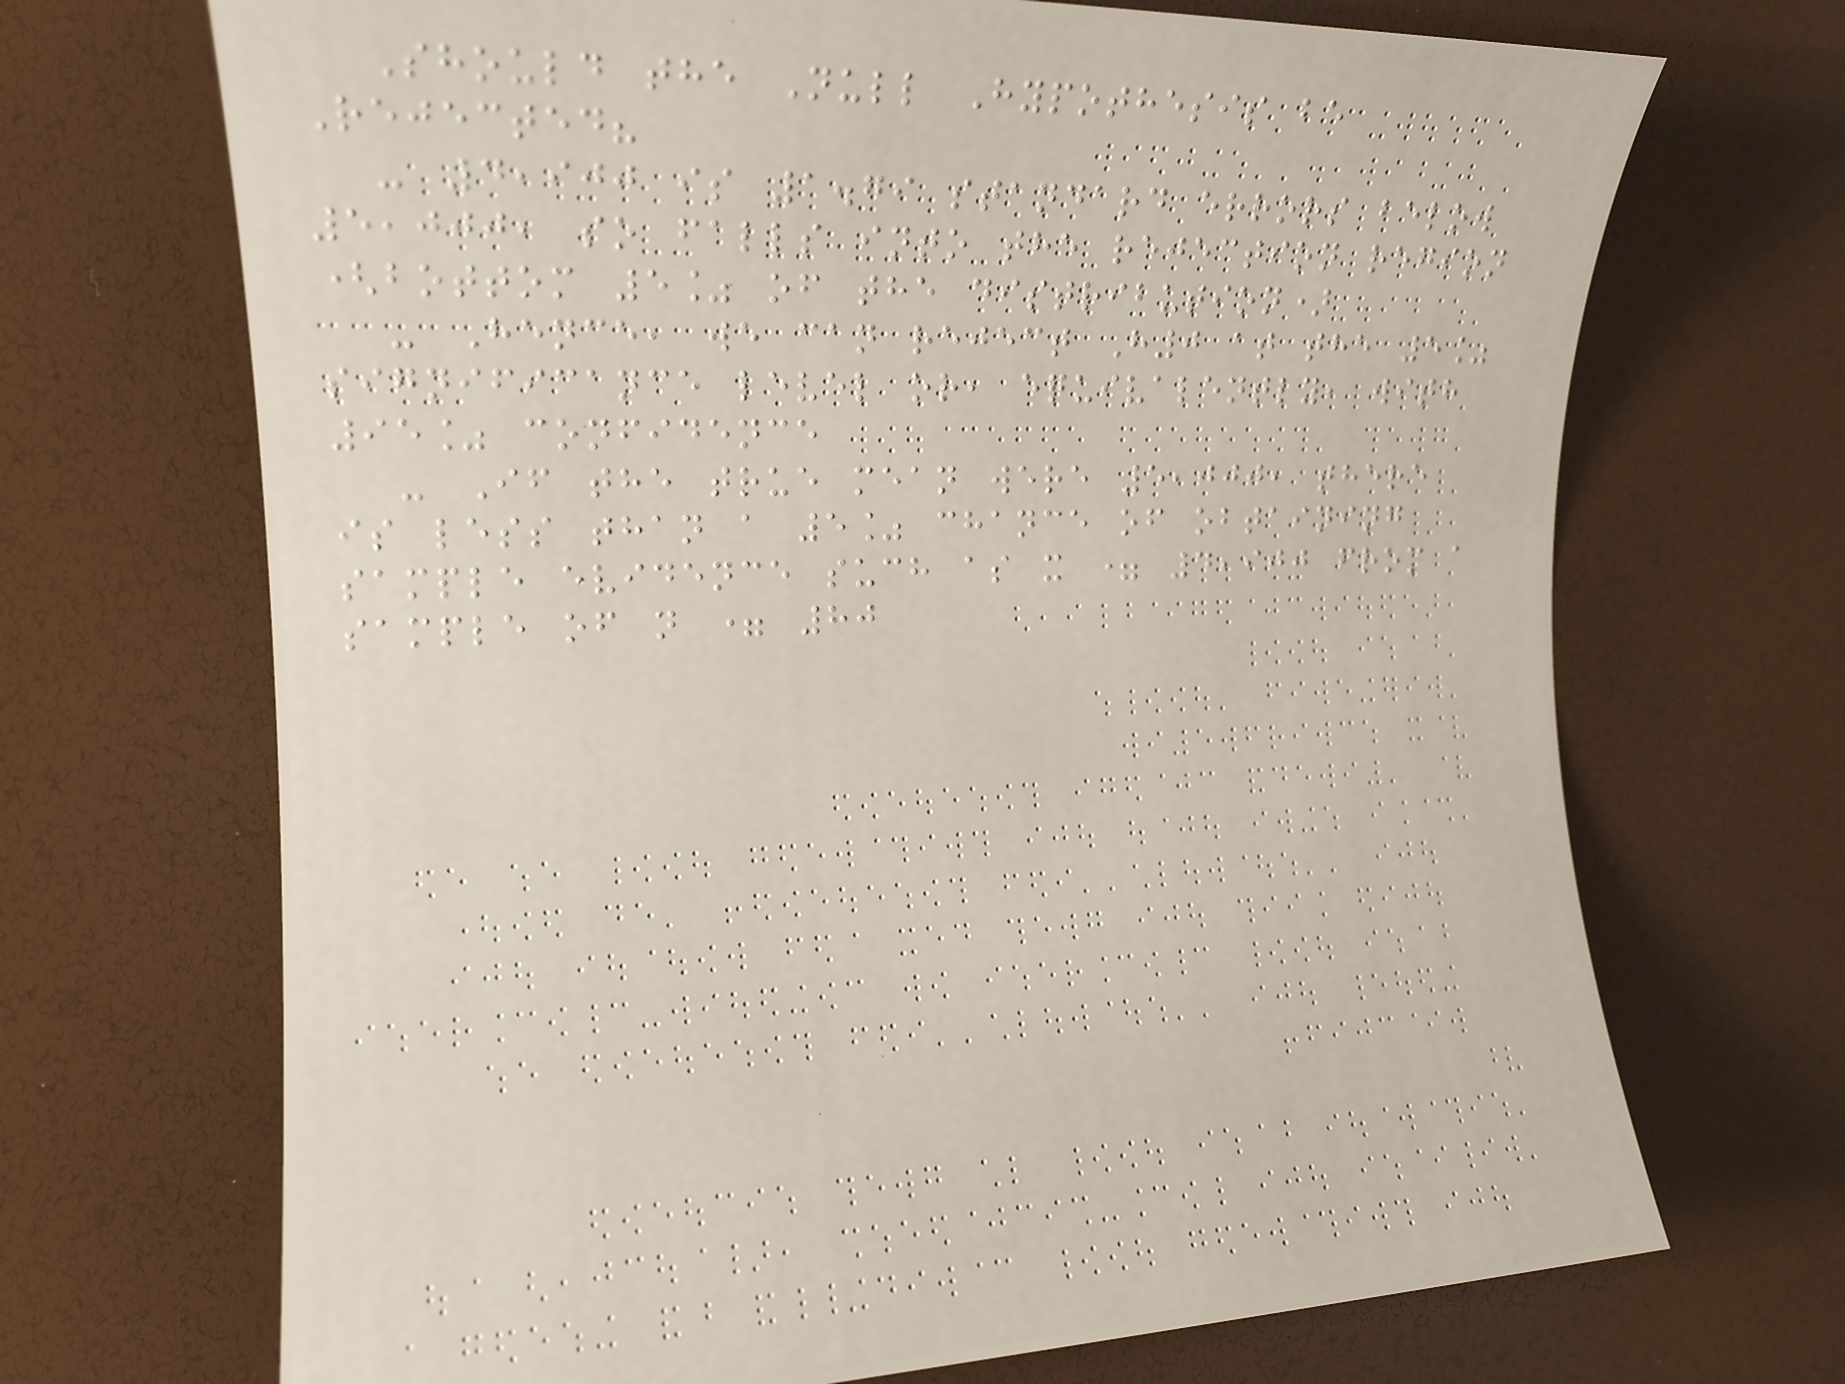Should the Null Hypothesis be
Rejected?
- 4,900 is 1.79 standard errors below
5,000, so falls into the rejection region
(bottom 5% of the distribution)
- Hence, we can reject H0 at the 5%
significance level or, equivalently, with
95% confidence
- If the true mean were 5,000, there
is less than a 5% chance of obtaining
sample evidence such as x = 4,900 from a
sample of n = 80
